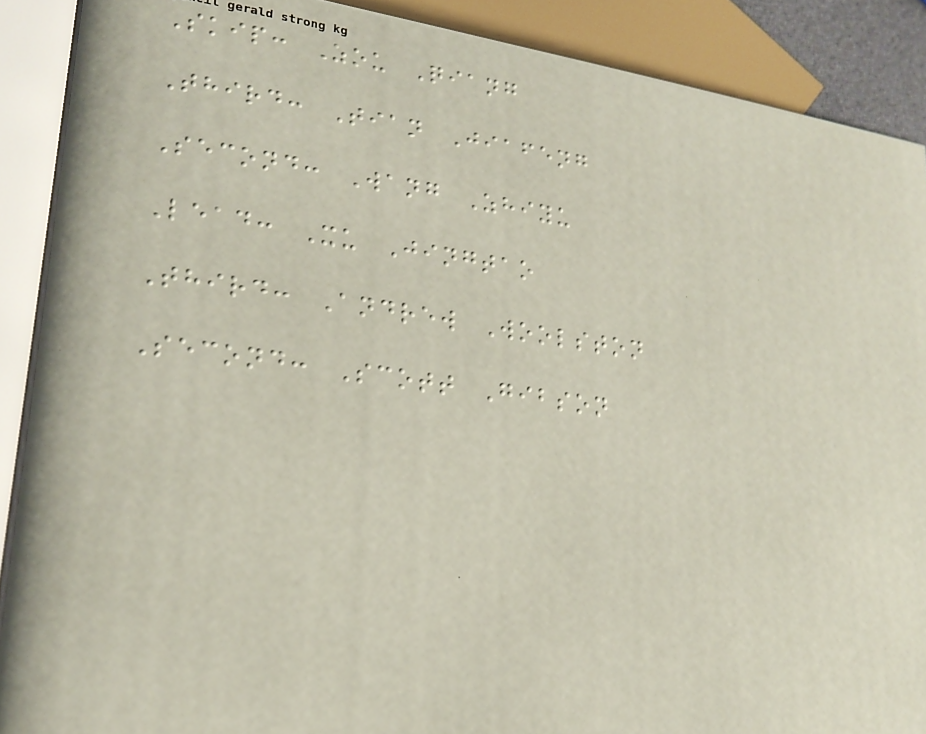Skip: Zou Qiang
Third: Tian Jiafeng
Second: Wang Zhiyu
Lead: Xu Jingtao
Third: Andrew Woolston
Second: Scott Gibson
